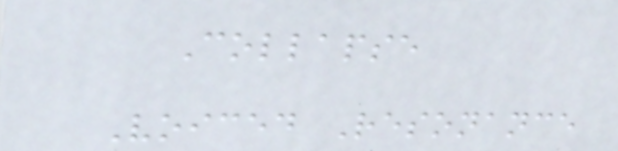Collapse
Voiced Resonance
